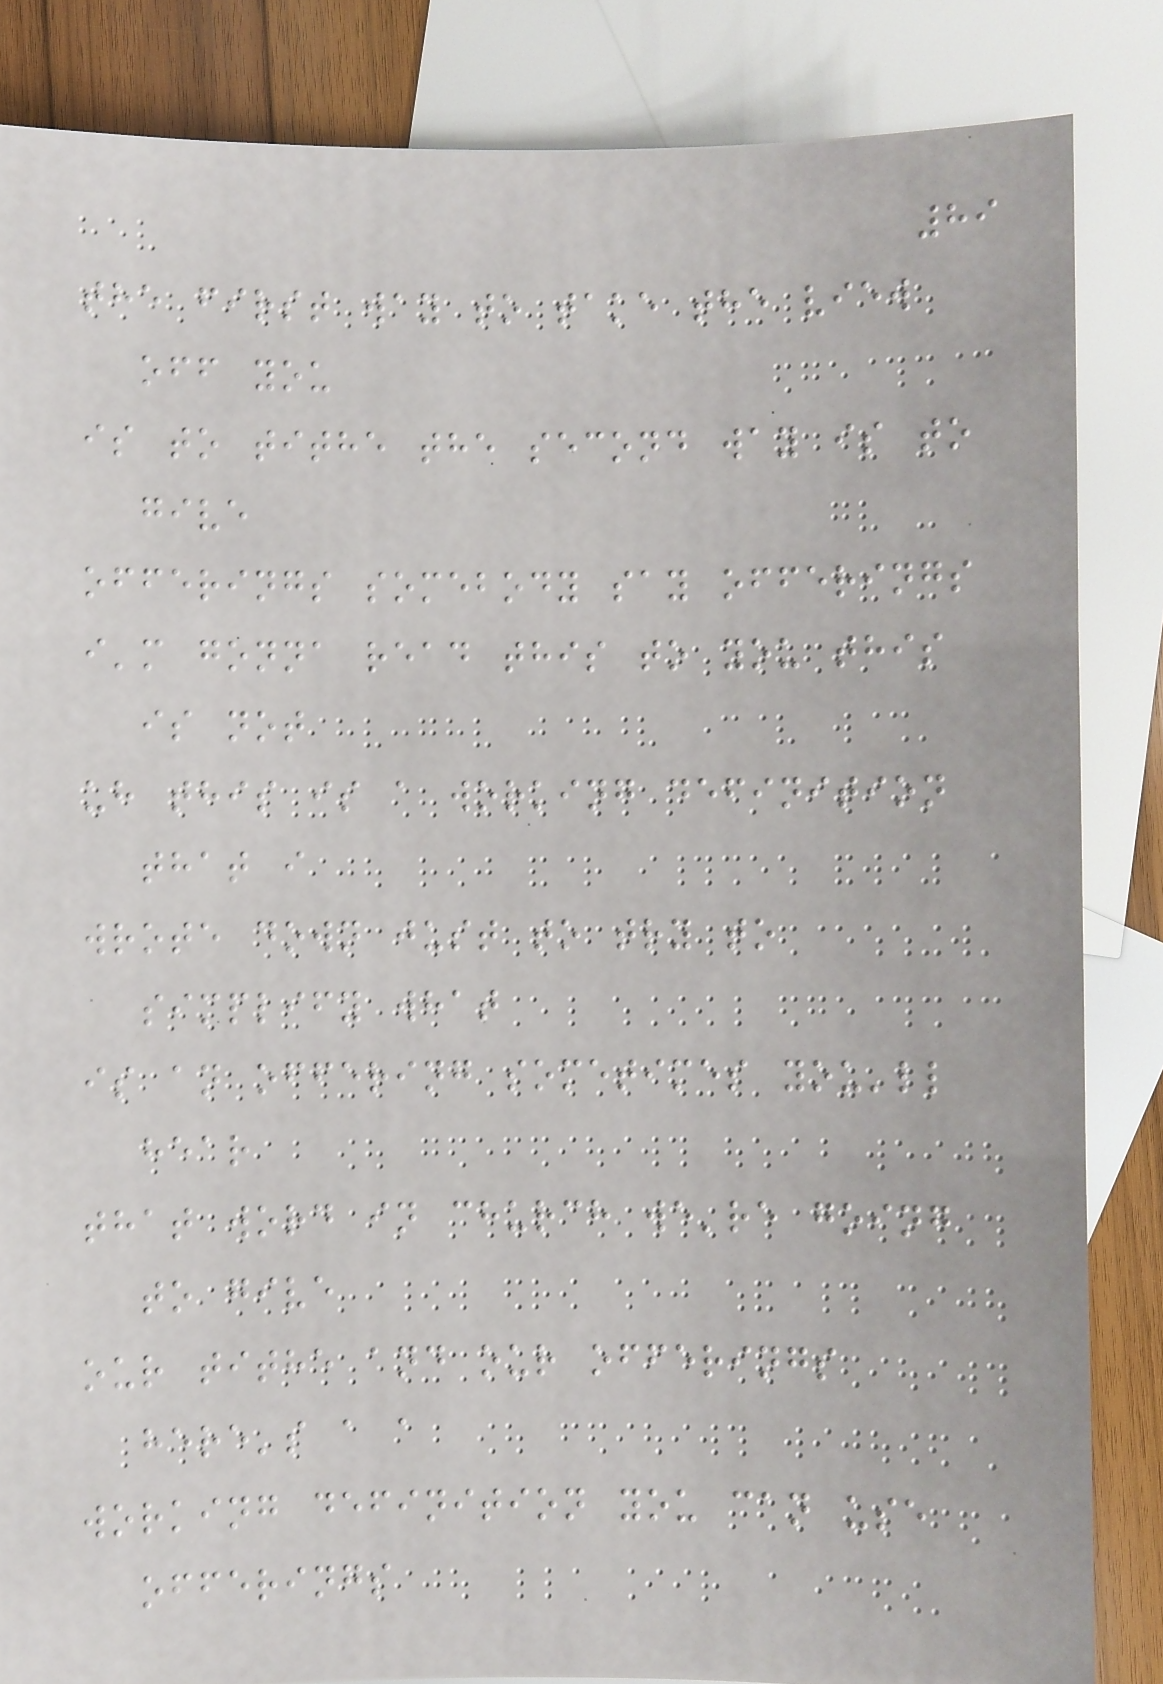89
the first way to take the view
off you
is to tithe the second way is to
give
offerings somebody say offerings
i'm gonna read this to you this
is not
uh this is a working definition
that i
wrote down just to try to
simplify what
is an offering sometimes you'll
hear
that word in church we're going
to give
our tithe and our offerings
here's a a
working definition you can use
offerings
